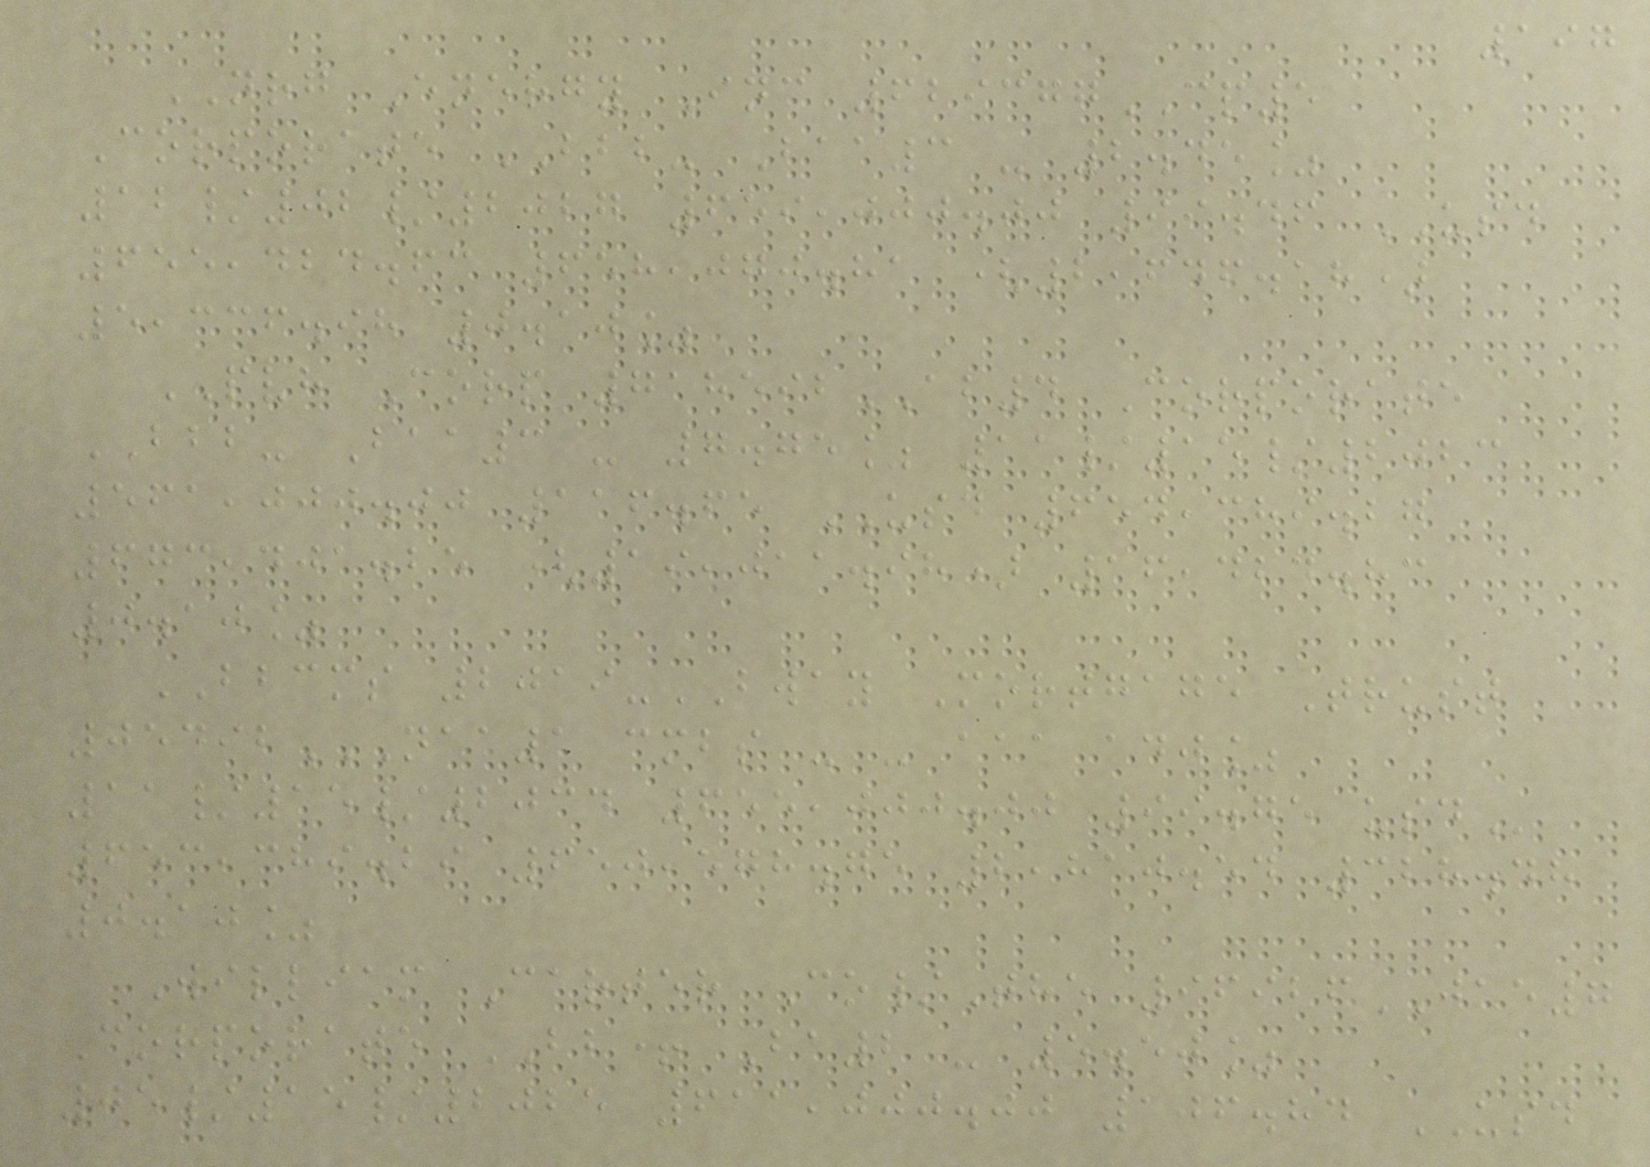197
NRG Energy Inc 629377CP5
Corporate BBB- Baa3 - 2.45%
12/02/2027 659,000.00 99.46 USD
655,424.63 658,070.81 (2,646.18)
5,336.98 0.10%
PVH Corp 718592AB4 Corporate
BBB- Baa3 - 7.75% 11/15/2023
561,000.00 116.65 USD 654,389.27
673,401.25 (19,011.98) 16,424.83
0.10%
BBCMS 2019-BWAY Mortgage Trust
05492NAA1 CMBS - - AAA ADJ%
11/15/2034 655,000.00 99.75 USD
653,389.29 650,578.75 2,810.54 328.48
0.10%
William Carter Co/The 96926JAE7
Corporate BB+ Ba2 - 5.50%
05/15/2025 611,000.00 106.84 USD
